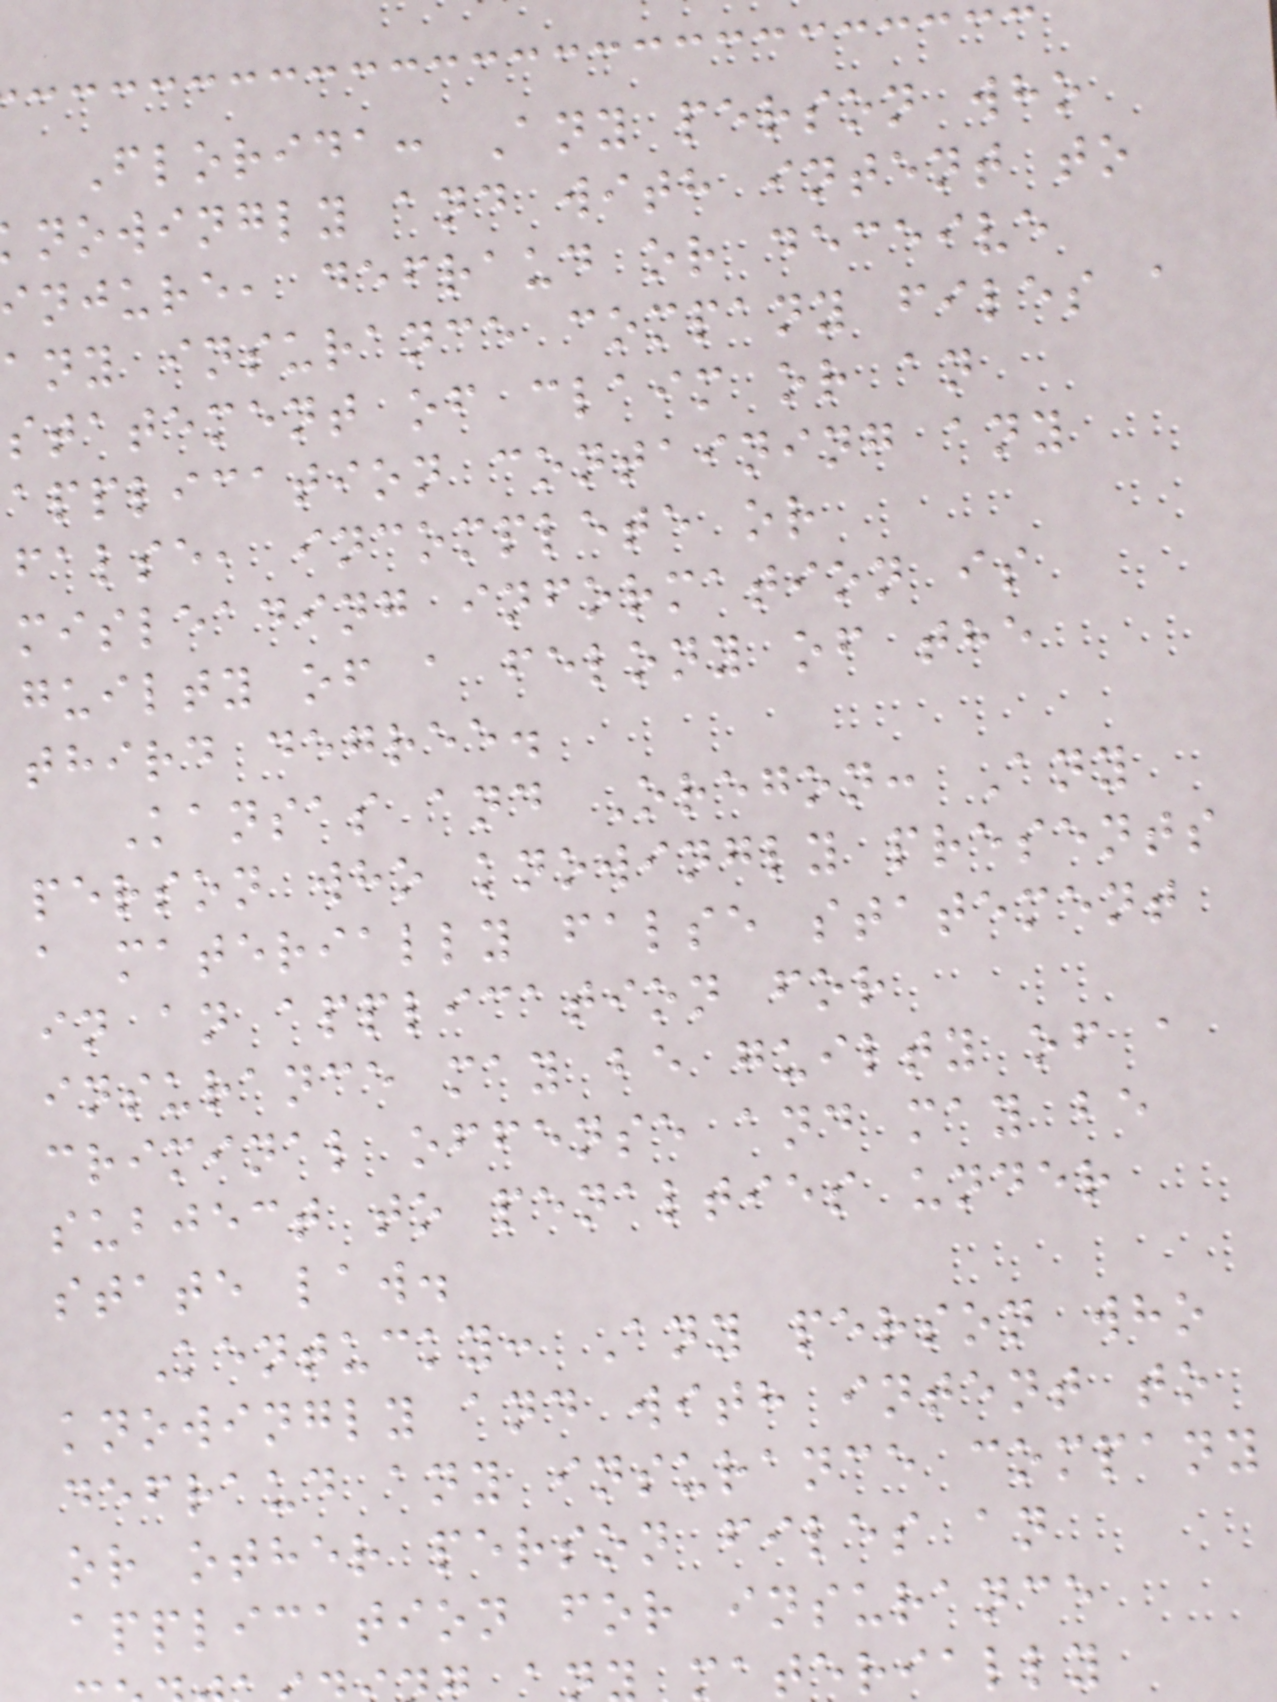Florida: Any person who
nowingly and with intent to
injure, defraud or deceive
any insurance company files a
statement of claim or an
application containing any
false, incomplete or
misleading information is
guilty of a felony of the
third degree.
Kansas and Oregon: Any
person who knowingly presents
a materially false statement
in an application for
insurance may be guilty of a
criminal offense and may be
subject to penalties under
state law.
Kentucky: Any person who
knowingly and with intent to
defraud any insurance company
or other person files an
application for insurance
materially
